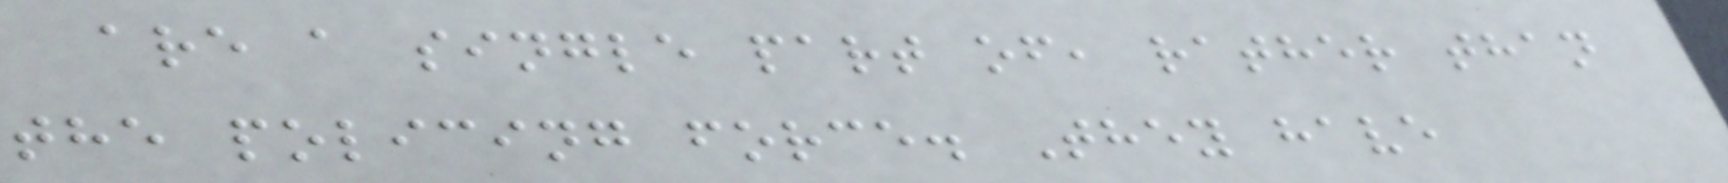are a single part of, rather than
the policing force. They have
